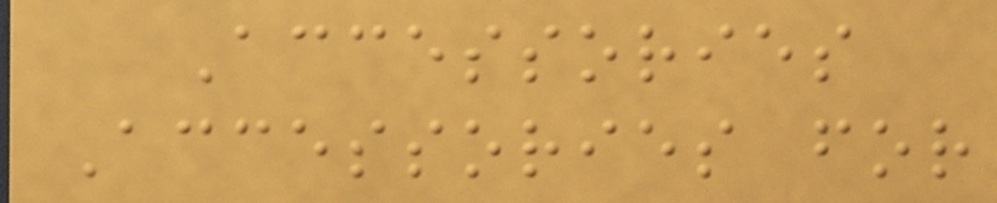Accessories
Accessories for
